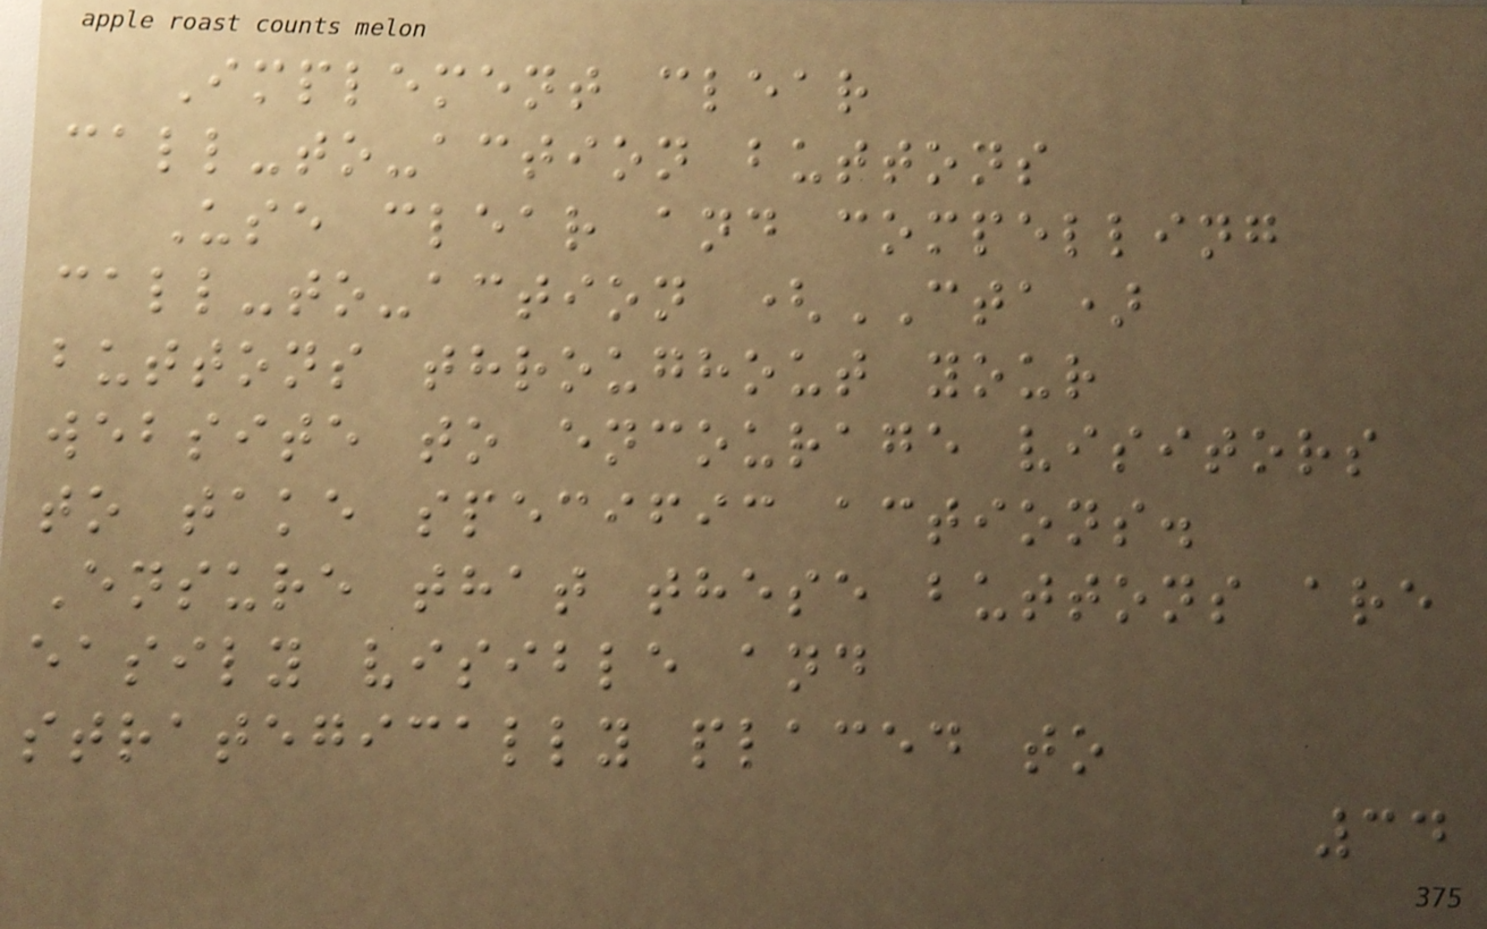Implement clear
call-to-action buttons
Use clear and compelling
call-to-action (CTA)
buttons throughout your
website to encourage visitors
to take specific actions.
Ensure that these buttons are
easily visible and
strategically placed to
34
